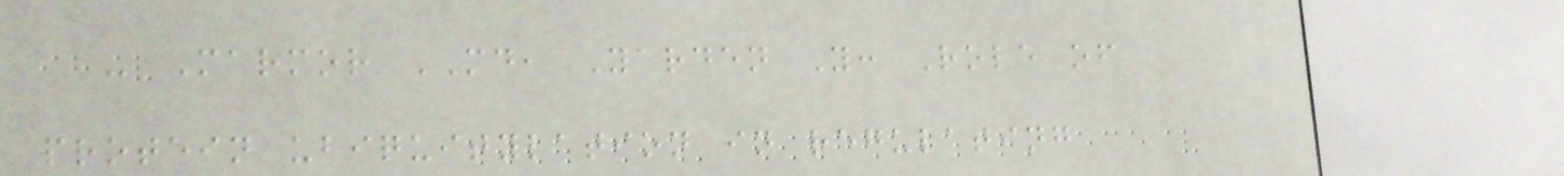- Marmor MD, Yarden Y: Role of
protein ubiquitylation in regulating
